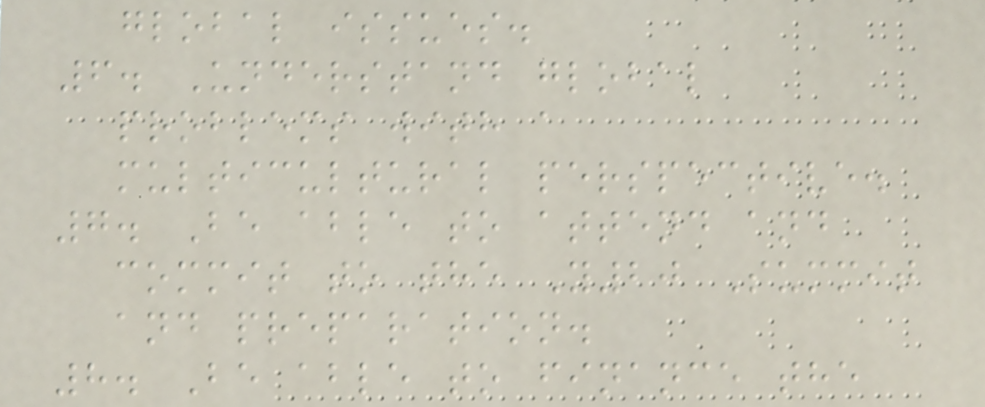global issues.
6. Understand global
problems with a
multicultural perspective.
7. Be able to attend and
commit to the Y20 Summit
and preparation.
8. Be able to finance the
